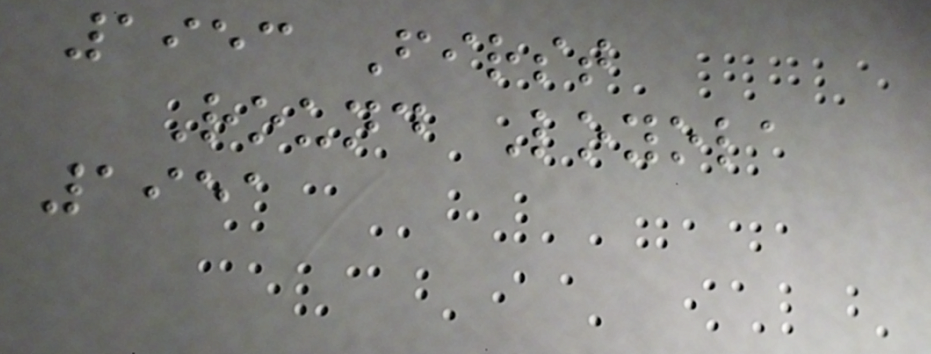1953 First
Round Loyola
1951
